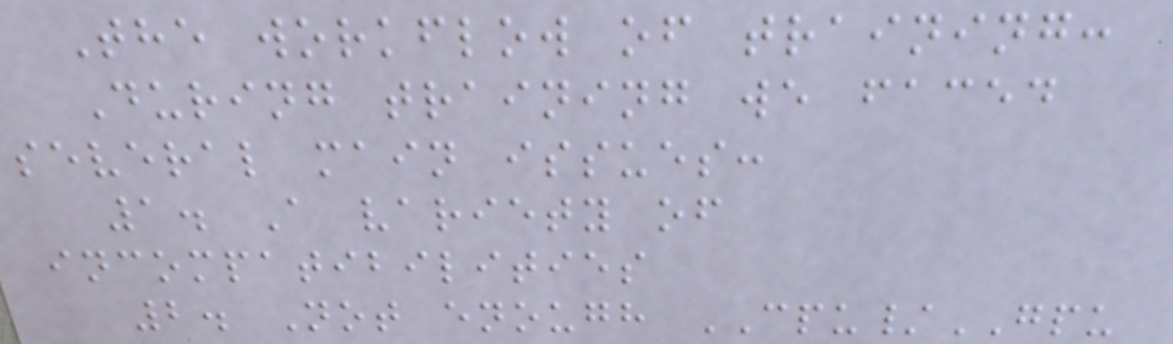The workflow of training:
During training we faced
several main issues:
1. A variety of
incompatibilities
2. Not enough CPU/GPU
